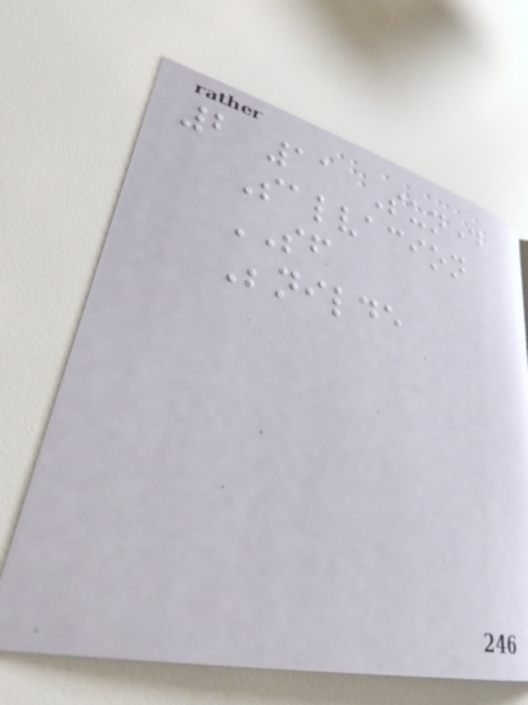2 11 Sunday
Salvacion
SF
Benilde
